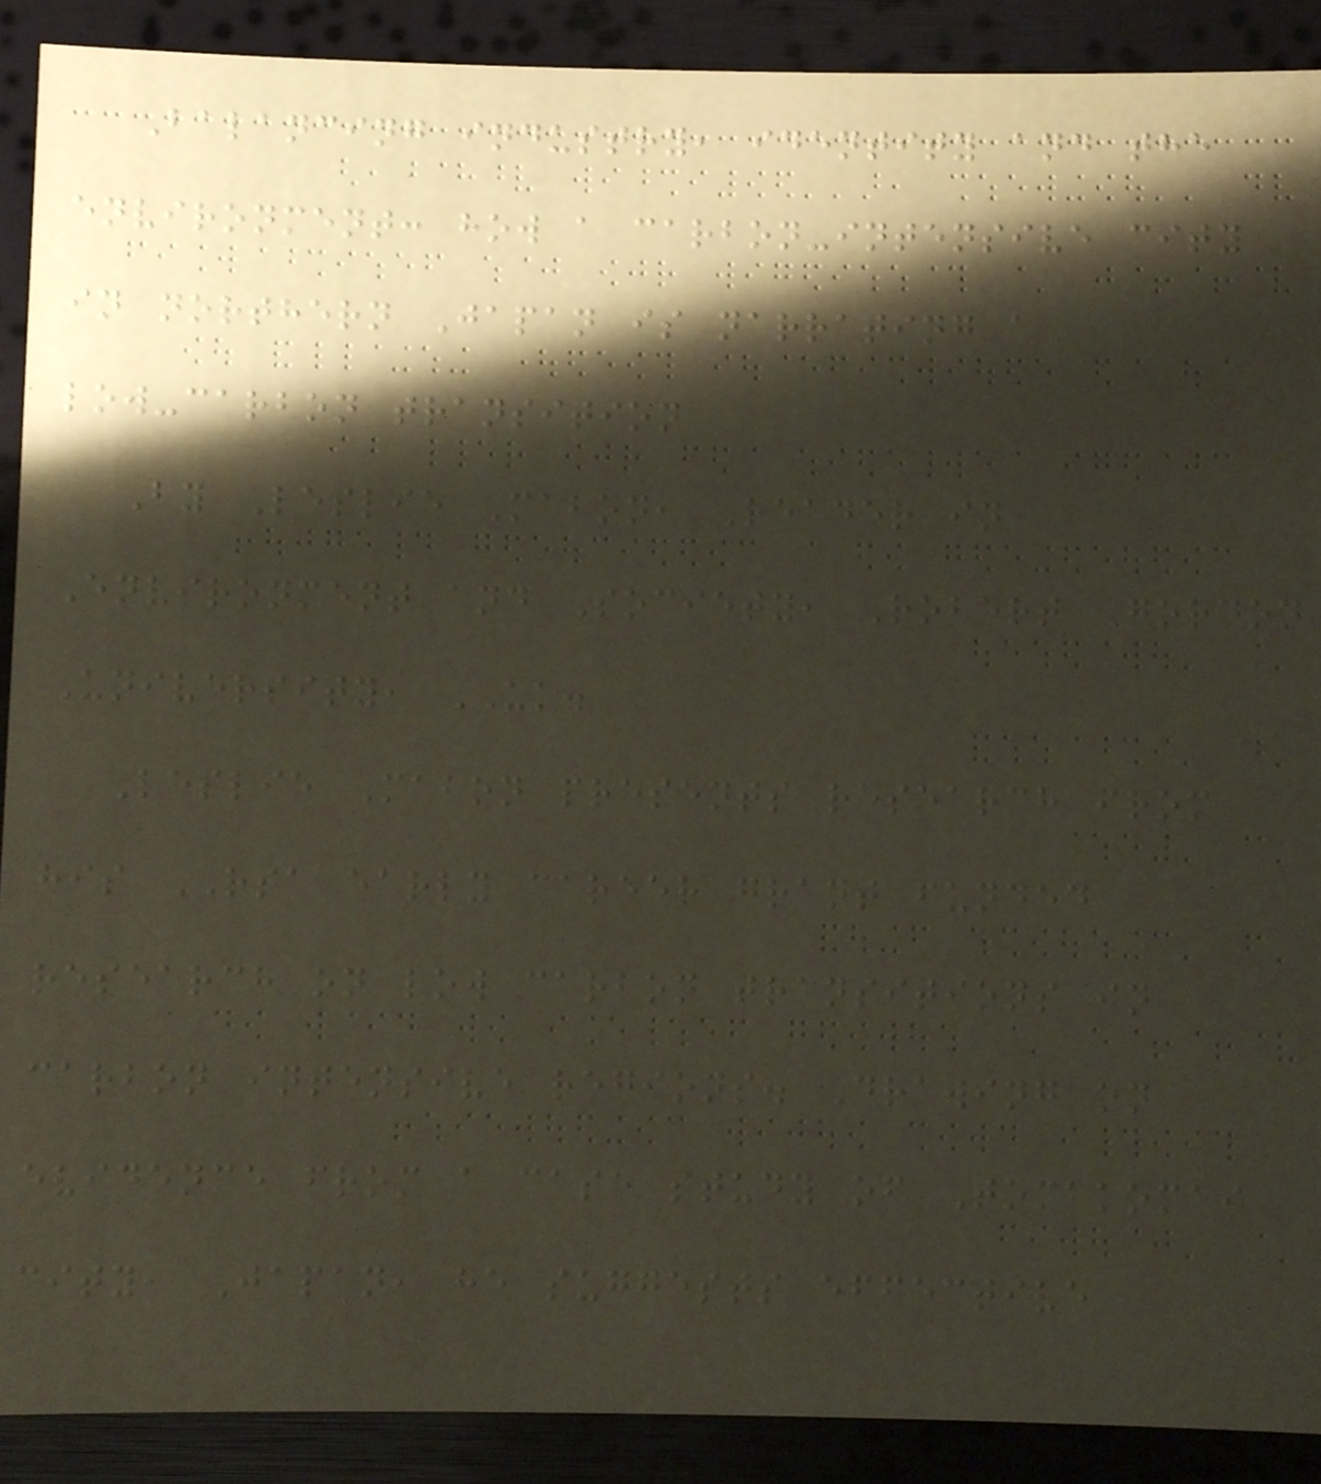Balancing industry, identity and the
environment: how a carbon-intensive city
in northern Japan is narrating a
low-carbon transition
By Leslie Mabon, Reader in
Environment and Society, Robert Gordon
University, UK.
Leslie Mabon presents research from
his RSA early career grant funded
research on low carbon transitions in
carbon intensive regions. Drawing on
evidence from a case study of Tomakomai
city, Japan, he suggests effective
